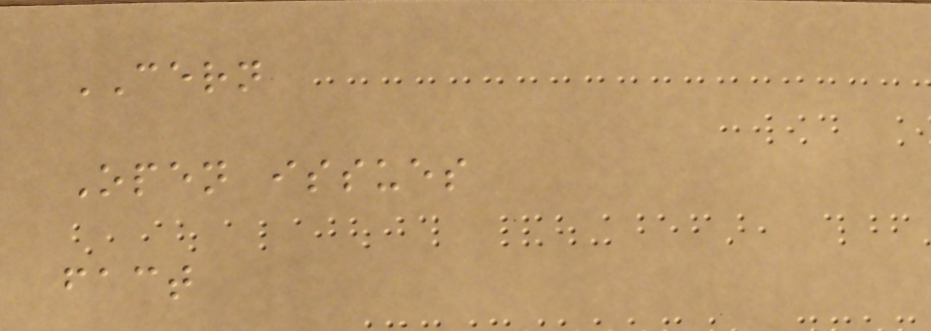CERN
Open issues
fact
